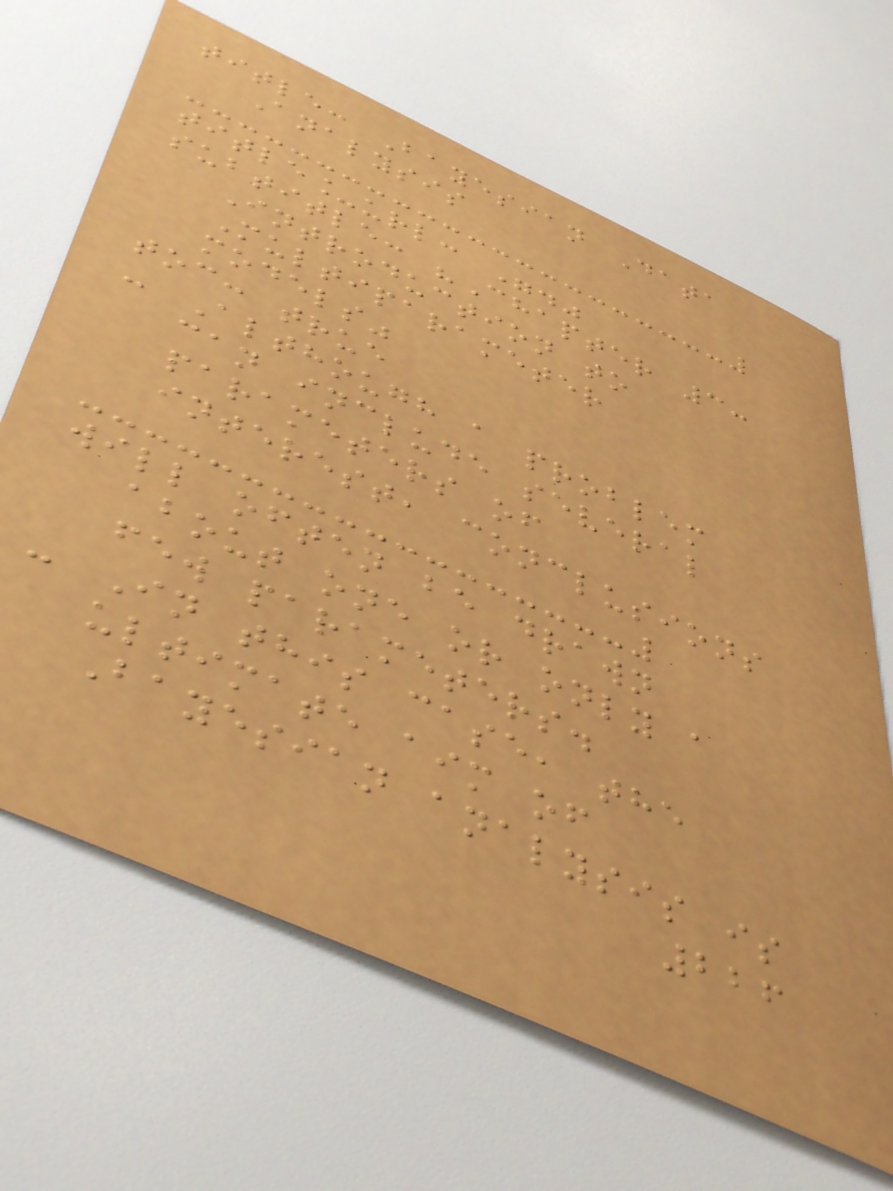title: Bayesian Data
Analysis
title_url: "."
subtitle: "Chapter 3:
Introduction to
Multiparameter
models"
toc: true
- Although a problem
can include several
parameters of
interest, conclusions
will often be drawn
about one or only a
few parameters.
- In this case, the
ultimate aim of
Bayesian analysis is
226
